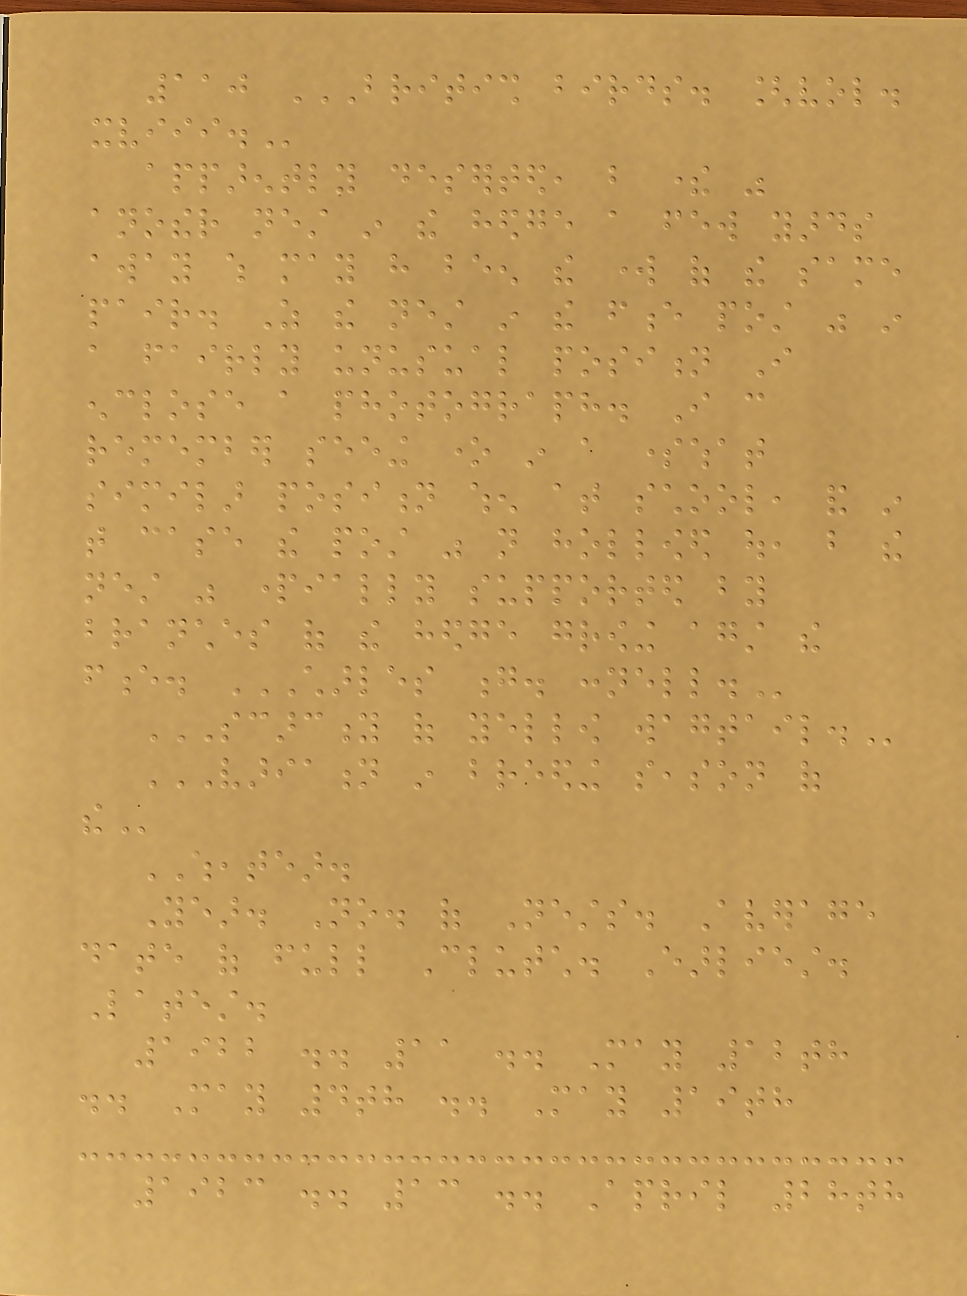110 BRITISH BIRDS. [VOL.
XVIII.
apparently deserted, but there was
another nest in the hedge a few yards
away which may have been the work of the same
pair. As the nest in the fence post was in
a fairly unusual position I
enclose a photograph. I can
remember seeing one in a somewhat
similar position when at school, and in
that case the post was not hollowed out, but the
nest was partially supported by
branches of the hedge growing against the
fence. CHARLES G. CONNELL.
SCARCITY OF YELLOW WAGTAIL.
VARIATION IN BREEDING SEASON OF
THE
WHEATEAR.
Year. No. of Nests. Average
date of full Clutch. Earliest.
Latest.
1922 .. 11 .. May 12th
.. May 4th .. May 19th
1923 .. 13 .. April 28th
